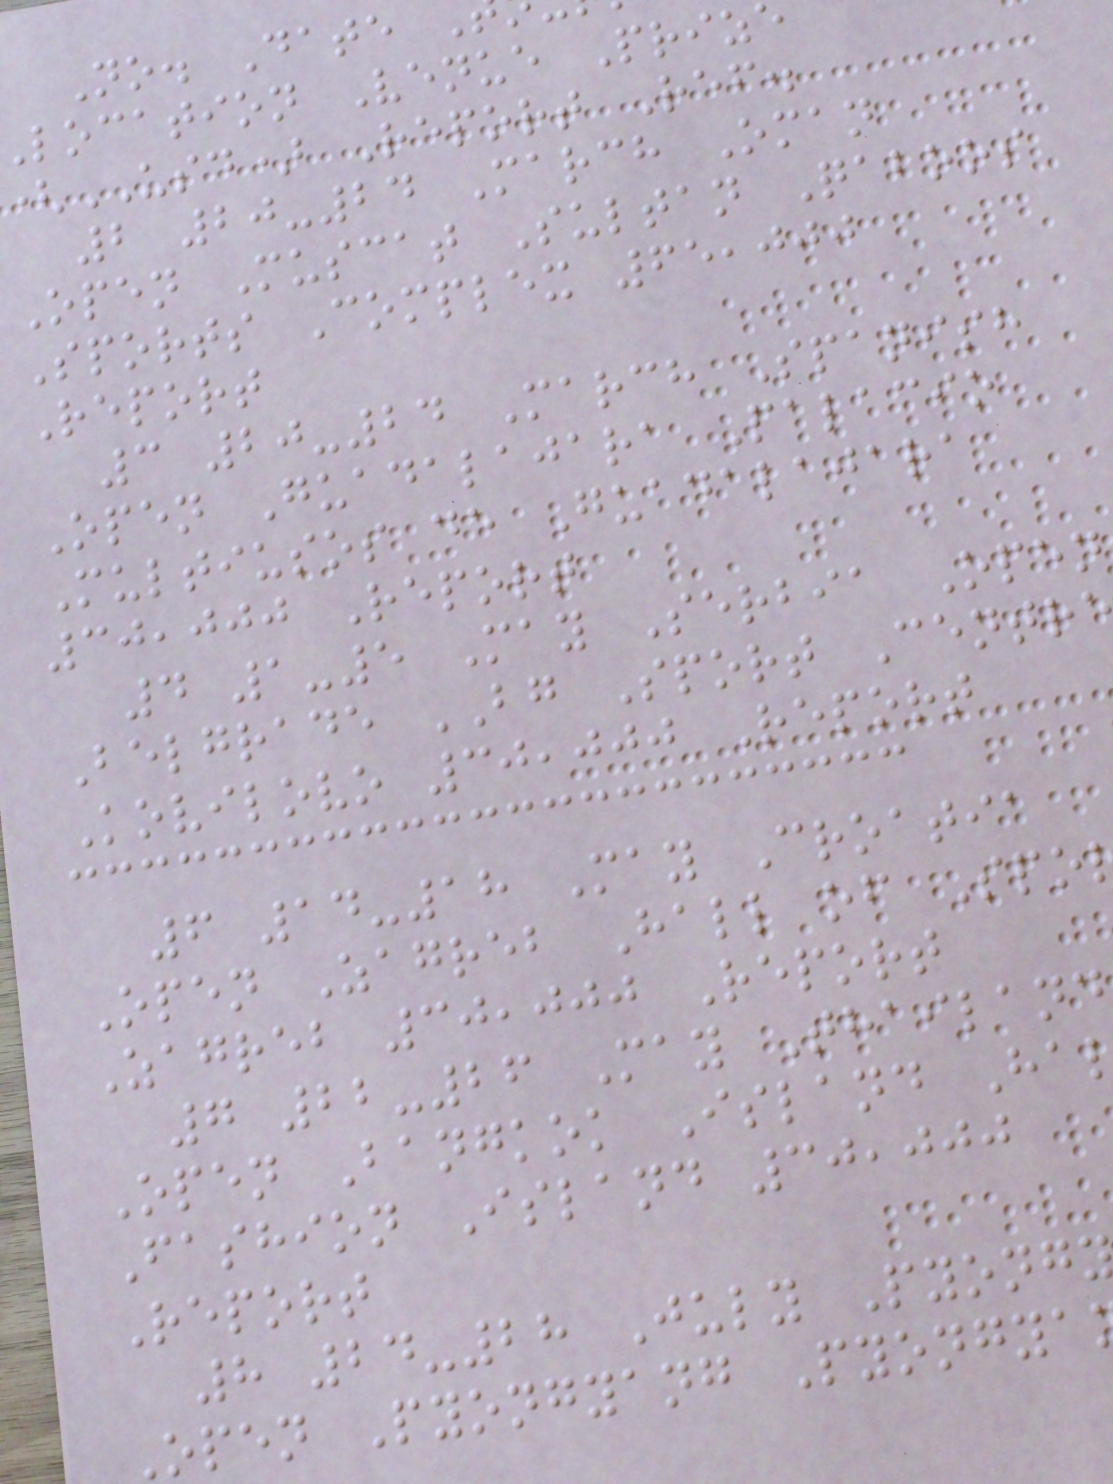No. Date
location Venue Priz
(USD) Report Ref.
2 20-24 March Oman
Open Muscat Sultan Qaboos
Sports Complex 65,000
Report
3 20-24 March Spanish
Open Guadalajara Palacio
Multiusos de Guadalajara
30,000 Report
4 1-5 May Serbia Open
Belgrade BG Sport Centr
Kovilovo 30,000 Report
6 14-18 May Croatia
Open Zagreb Hall of Spo
Zagreb 30,000 Report
7 22-26 May Thailand
Open Bangkok Island Ha
Fashion Island 30,000
Report
8 24-28 July Pyong
Open Pyongyang Pyongya
